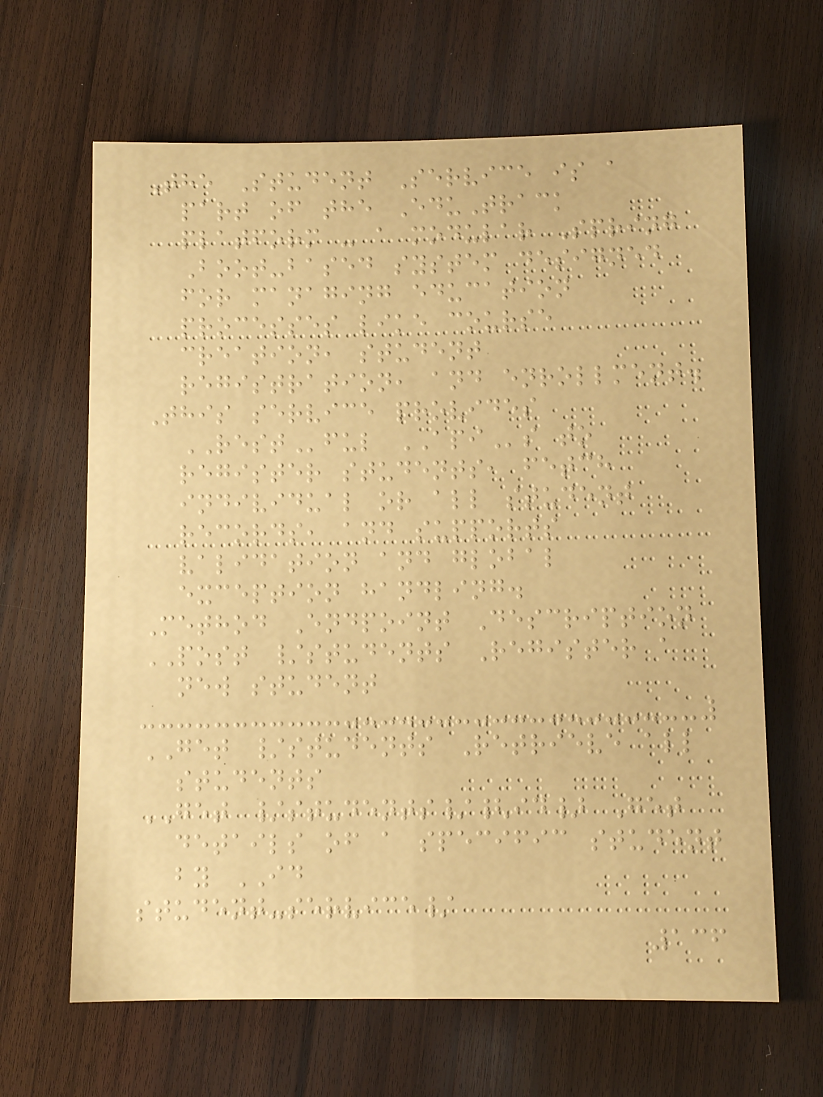The Student Service is a
part of the EduTrack
platform - a modular Spring
Boot-based system designed
for managing education
processes like course
creation, student
registration, and enrollment.
This service provides
RESTful APIs to
register students, fetch
individual or all student
records, and supports
validation and global
exception handling.
Method Endpoint Description
POST /students Register a
new student
GET /students Retrieve all
students
GET /students/{id} Get
details of a specific student
by ID
student-service/
136
